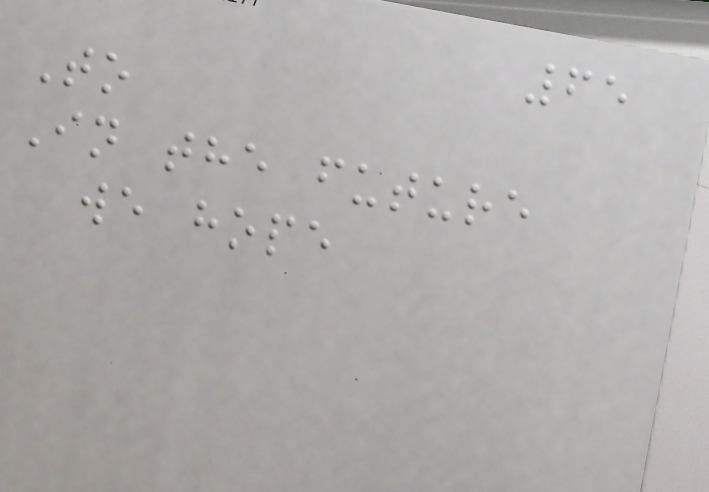65
To
In the future
we hope
